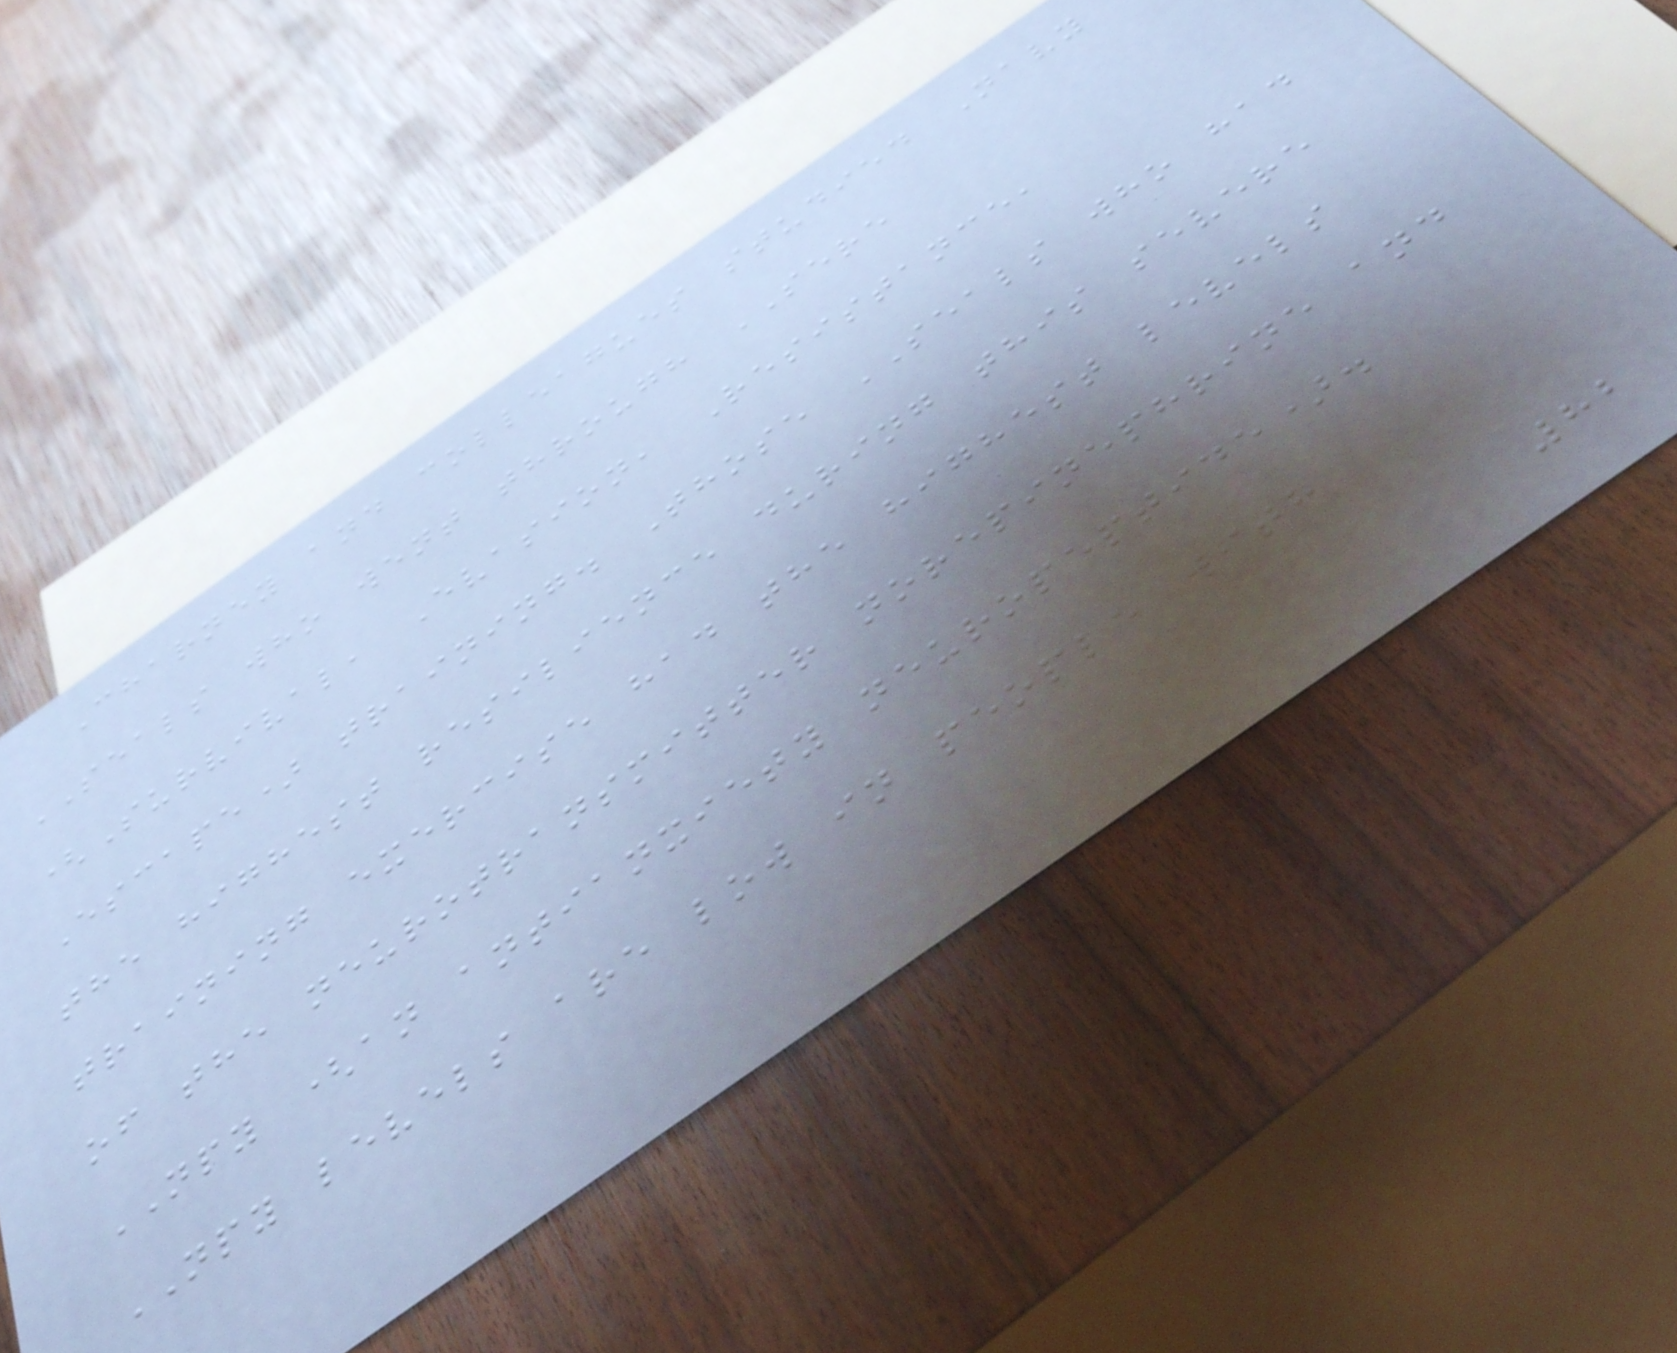Charney and colleagues studied Navy
SEALS who went through SERE
(Survival, Evasion, Resistance,
Escape) training. Those SEALS who had
the highest resilience during this severe
training exercise had the highest levels
of the neurotransmitter norepinephrine and
NPY (an antianxiety neuropeptide).
NPY levels are low in people with
82
